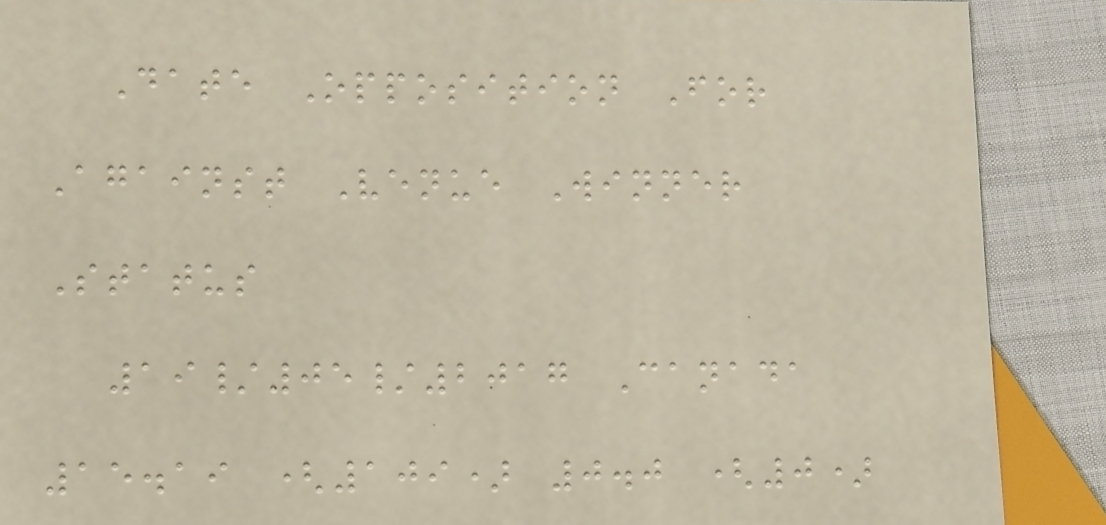Date Opposition For
Against Venue Winner
Status
19/05/2017 Canada
15.19 (109) 0.0 (0)
